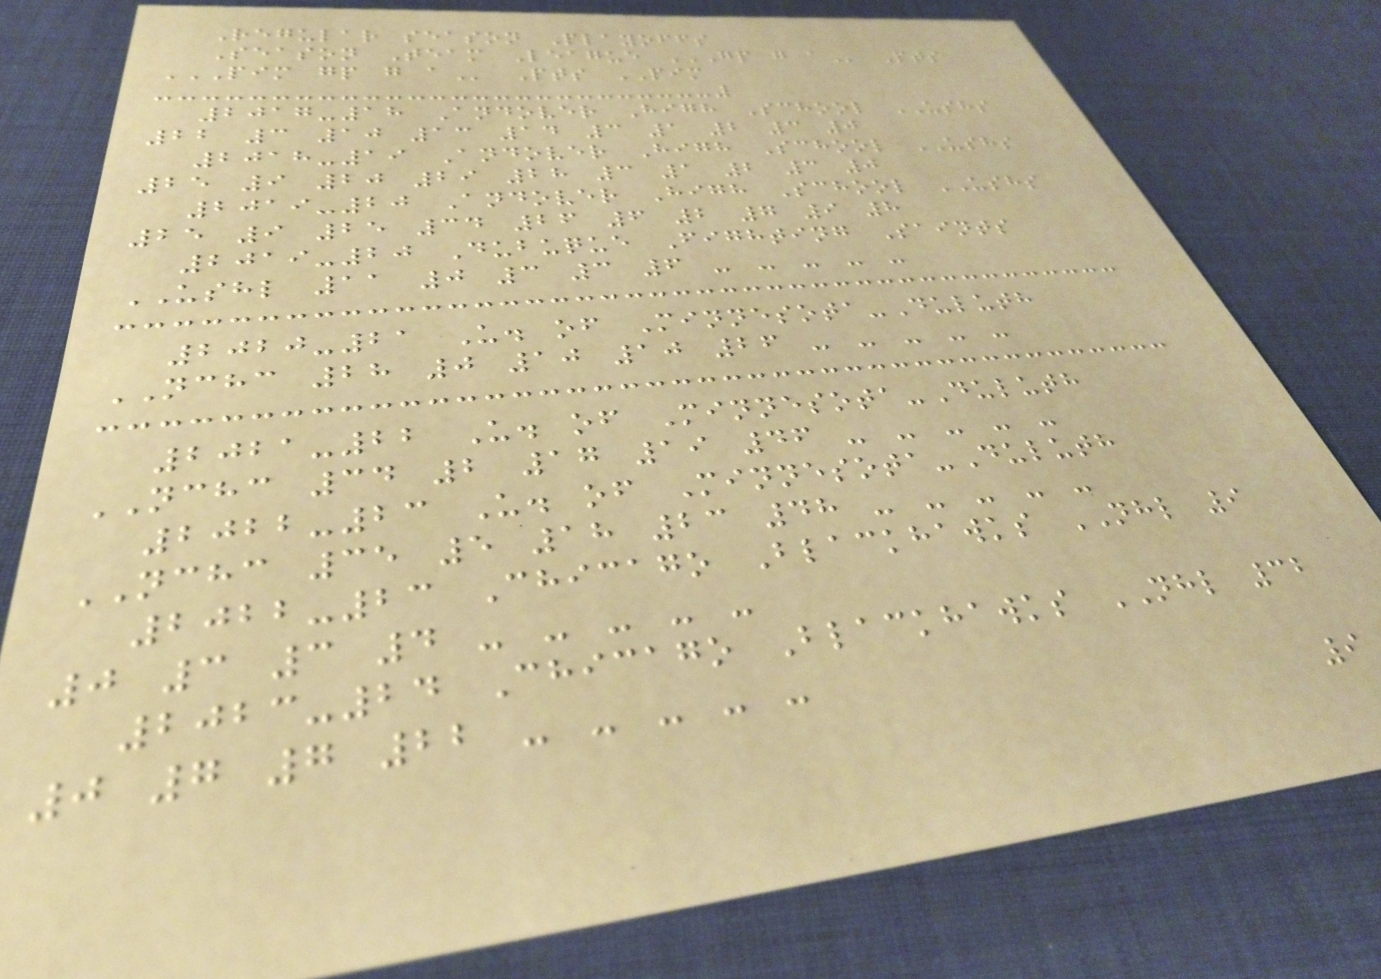Regular season Playoffs
Season Team League GP G A Pts
PIM GP G A Pts PIM
2017-18 Andover High School USHS
22 3 10 13 14 3 1 2 3 0
2018-19 Andover High School USHS
25 9 20 29 28 3 1 2 3 0
2019-20 Andover High School USHS
25 9 25 34 26 6 2 7 9 8
2019-20 Dubuque Fighting Saints
USHL 11 0 3 3 6 - - - - -
2020-21 U. of Minnesota-Duluth
NCHC 28 0 10 10 26 - - - - -
2021-22 U. of Minnesota-Duluth
NCHC 34 2 17 19 46 - - - - -
2022-23 U. of Minnesota-Duluth
NCHC 35 5 18 23 48 - - - - -
2022-23 Chicago Blackhawks NHL 9
0 3 3 4 - - - - -
2023-24 Chicago Blackhawks NHL 32
0 7 7 22 - - - - -
9
